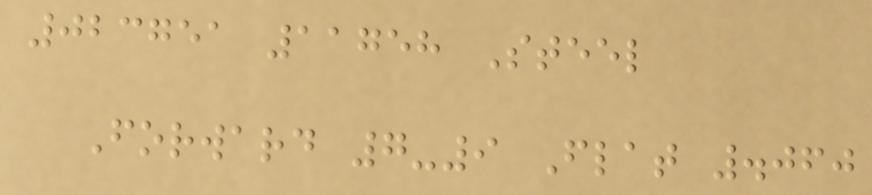023751 11758 Steel
Forward 7-9 Flat .060
